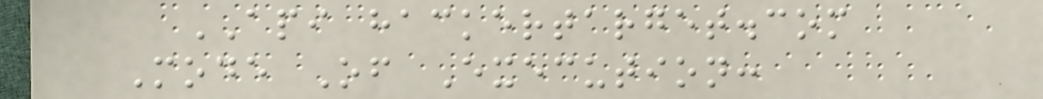API hackertarget.com
Mode Of Execution:
